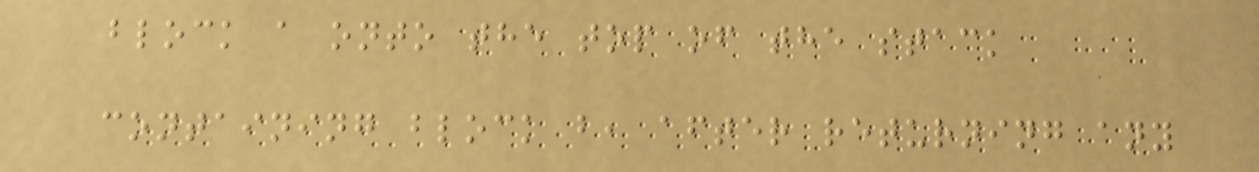block a onto the top of the stack
containing block b, after returning any
